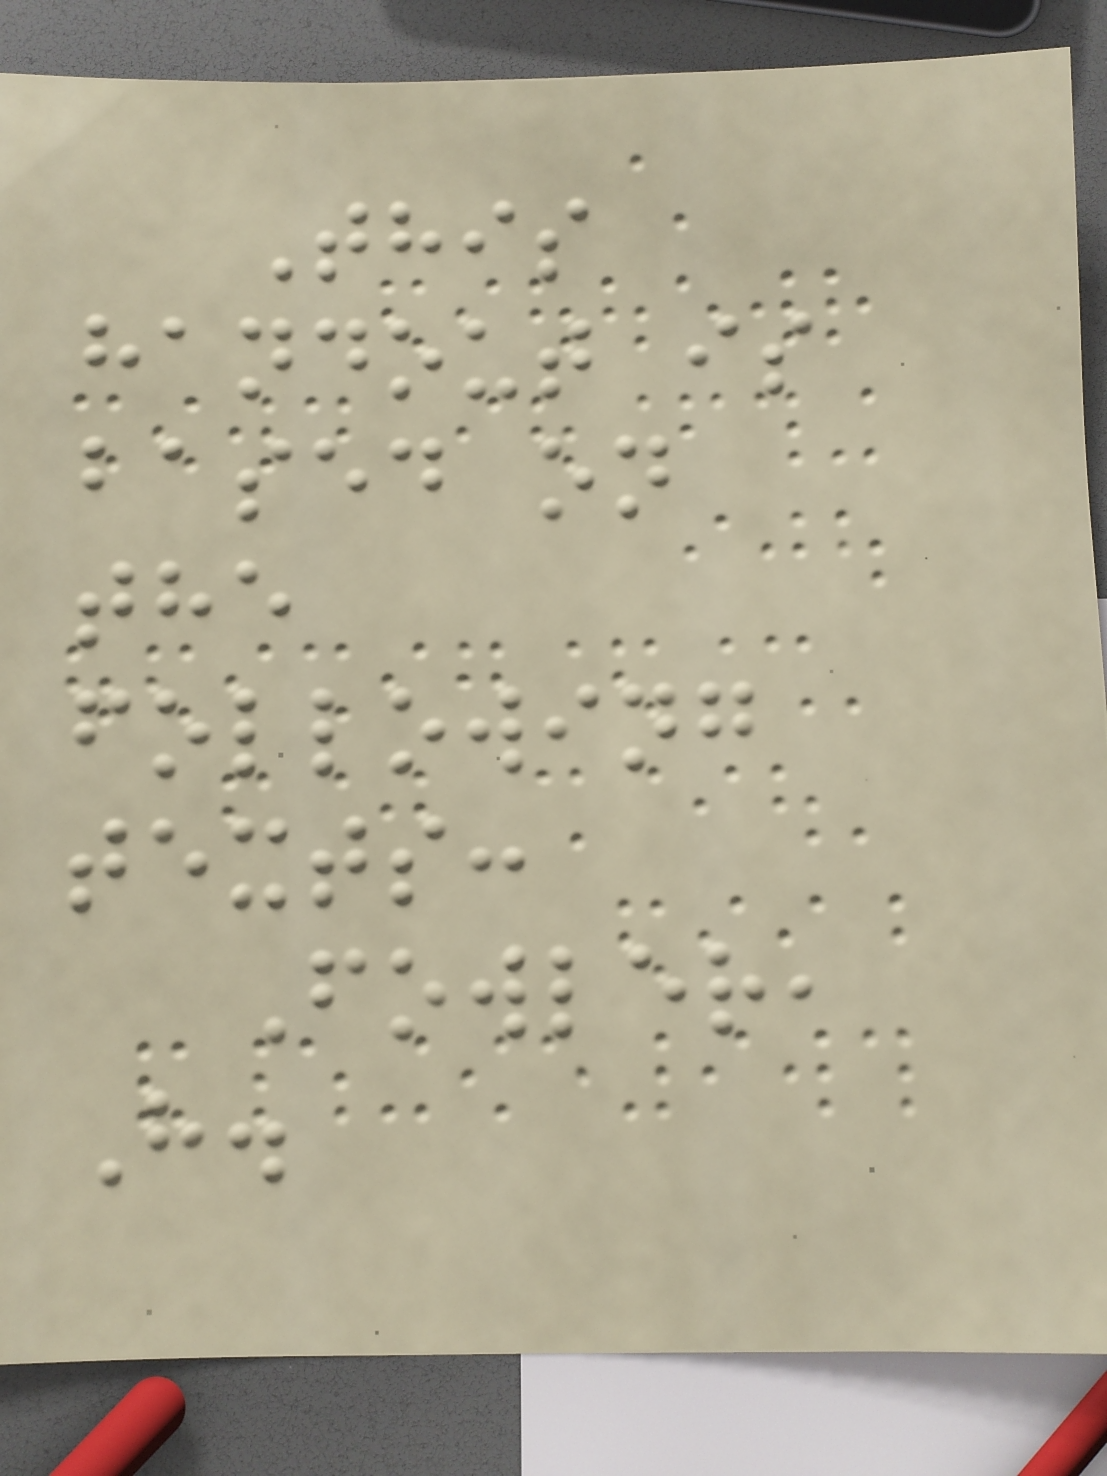This
handout is
based on
the
following
texts:
Fowler,
H.
